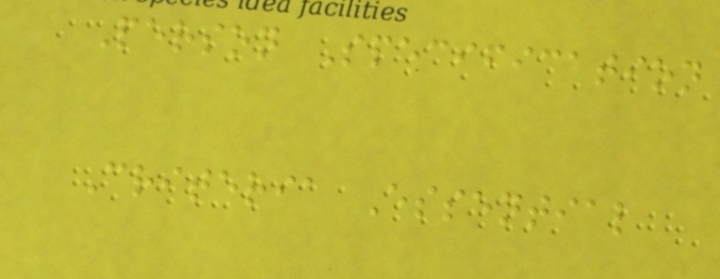Person Specification
Criteria Essential
